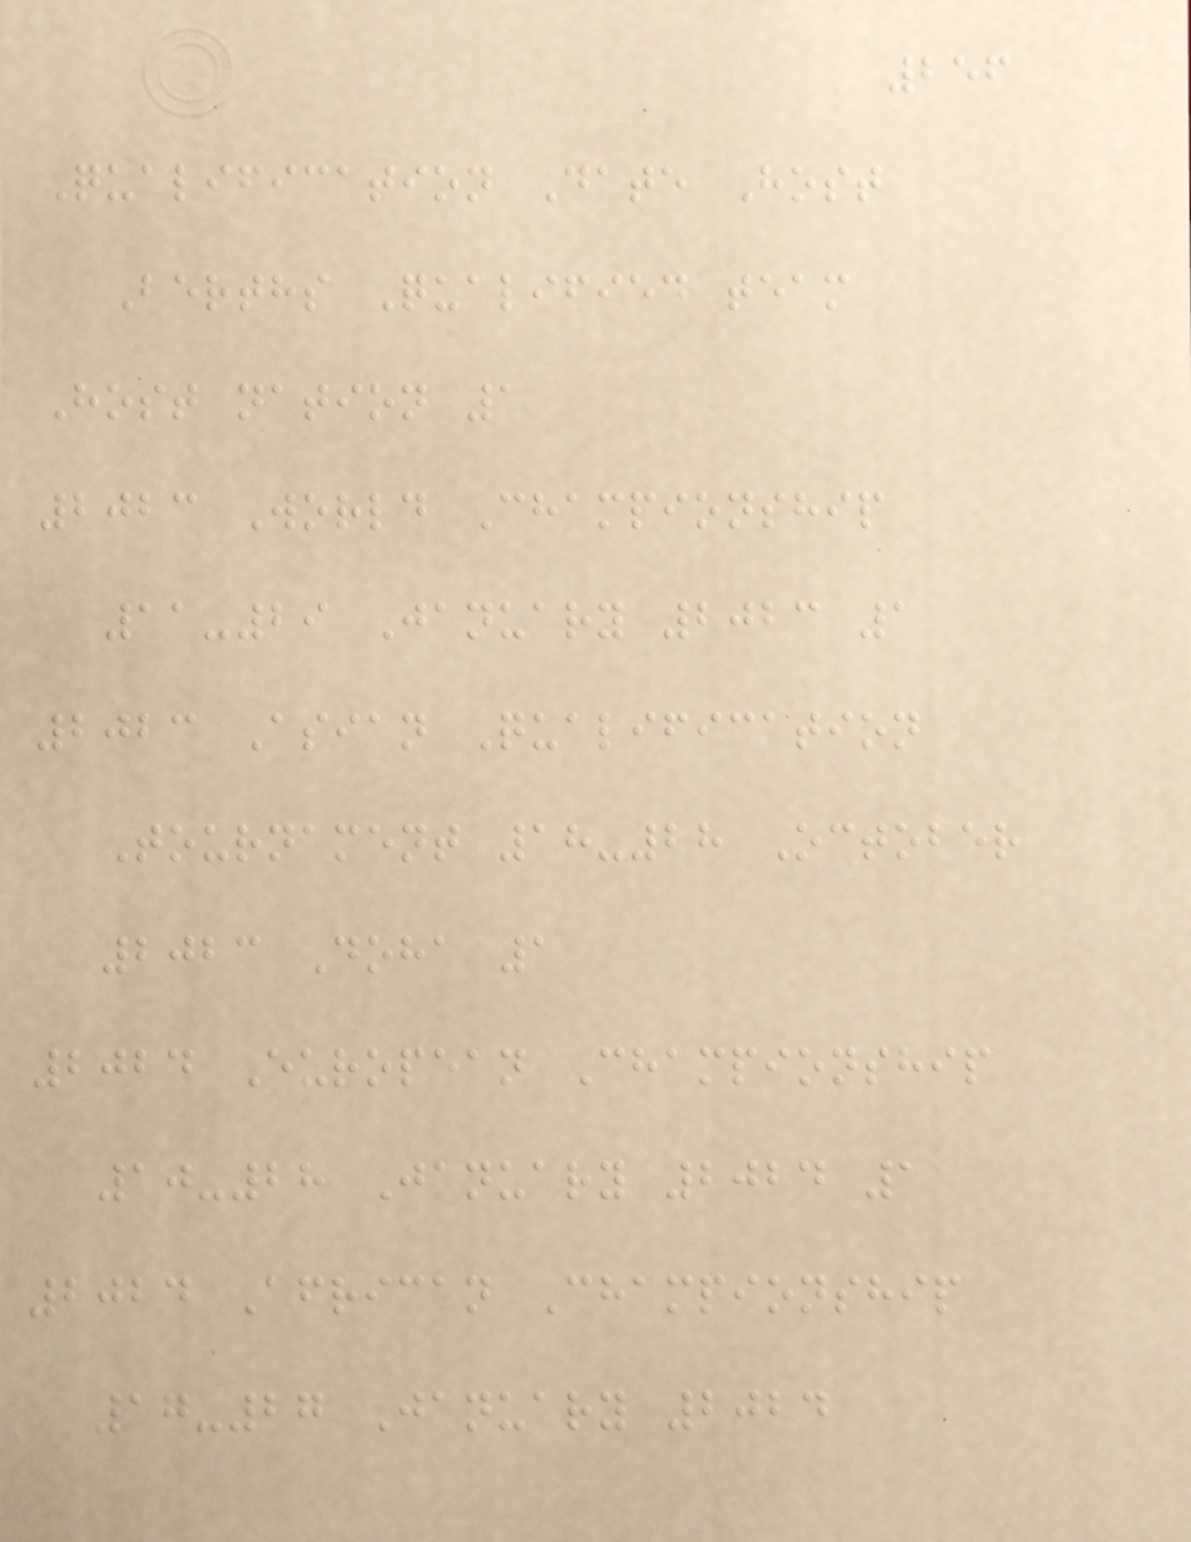256
Qualification Date Host
Berths Qualified team
Host nation 1
2023 World Championship
11-29 January 2023 1
2023 Asian Qualification
Tournament 18-28 October
2023 Doha 1
2024 European Championship
10-28 January 2024 1
2024 African Championship
17-27 January 2024
